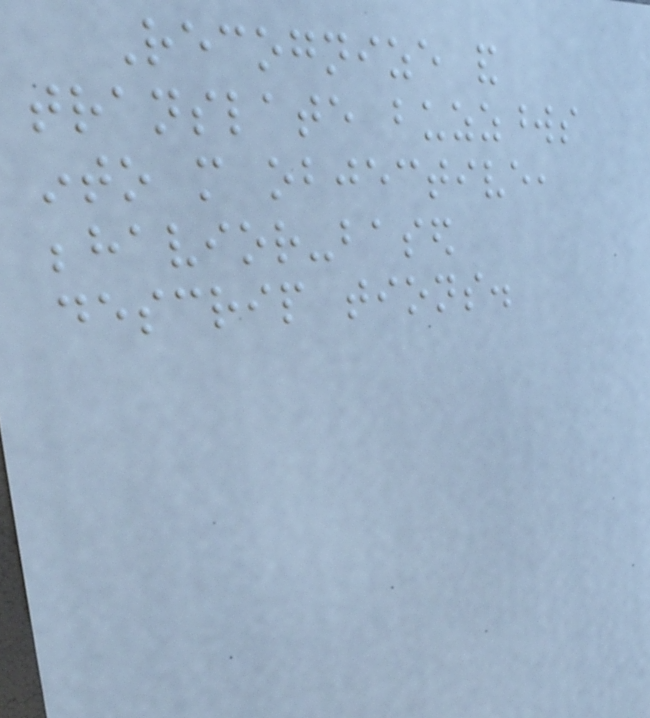Recognize and
translate buzzwords
into more objective,
behavior-based
descrip tions.
